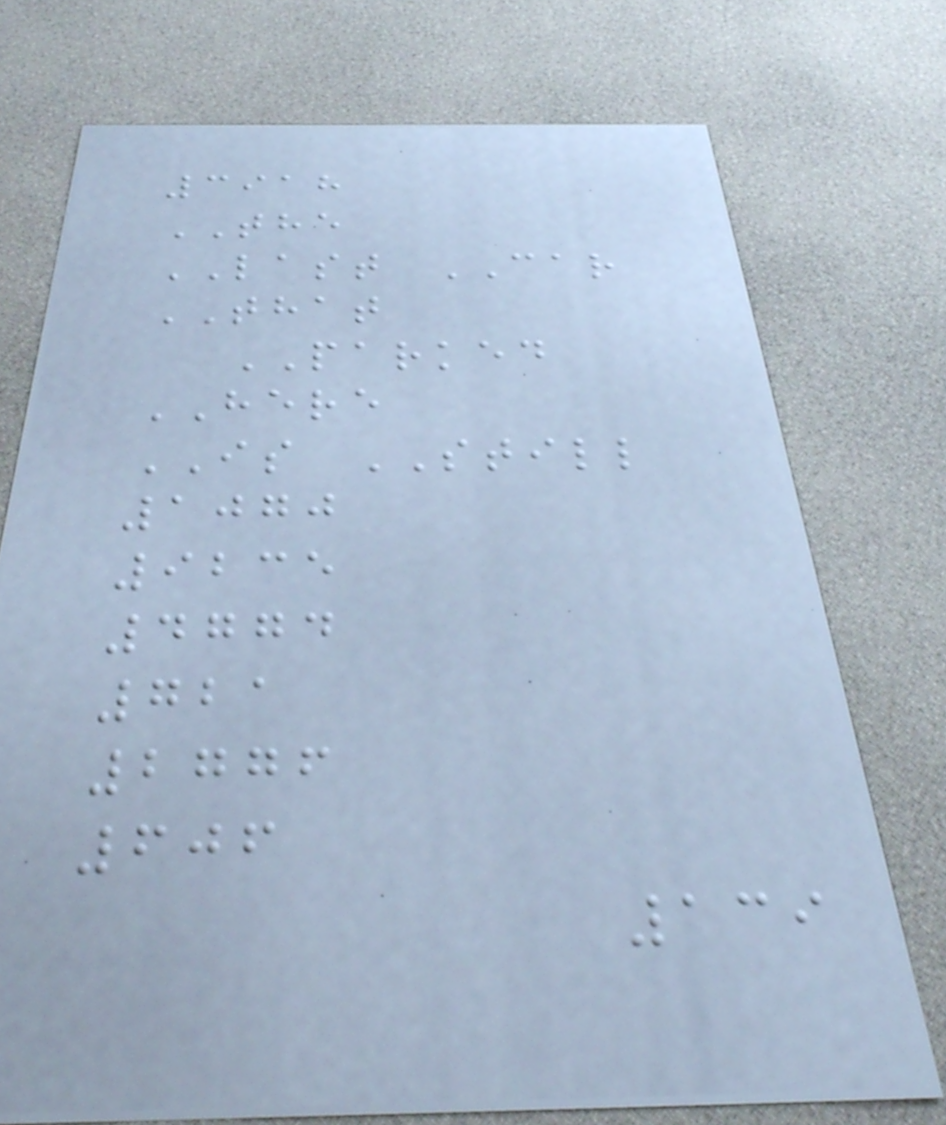3918
THE
LAST CAR
THAT
PARKED
HERE
IS STILL
1070
9235
4774
721
2776
606
139
